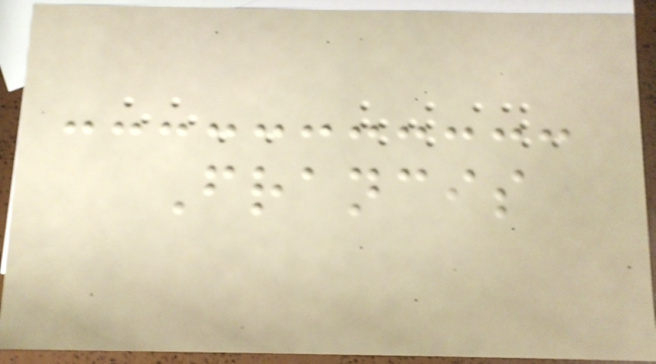Francis
